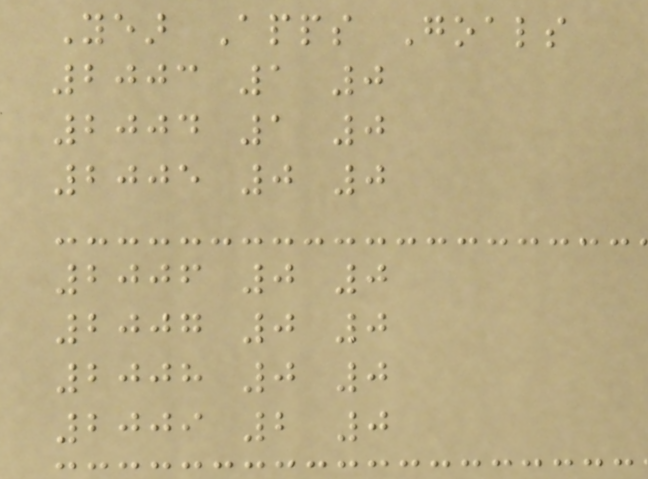Year Apps Goals
2003 1 0
2004 1 0
2005 0 0
2006 0 0
2007 0 0
2008 0 0
2009 2 0
